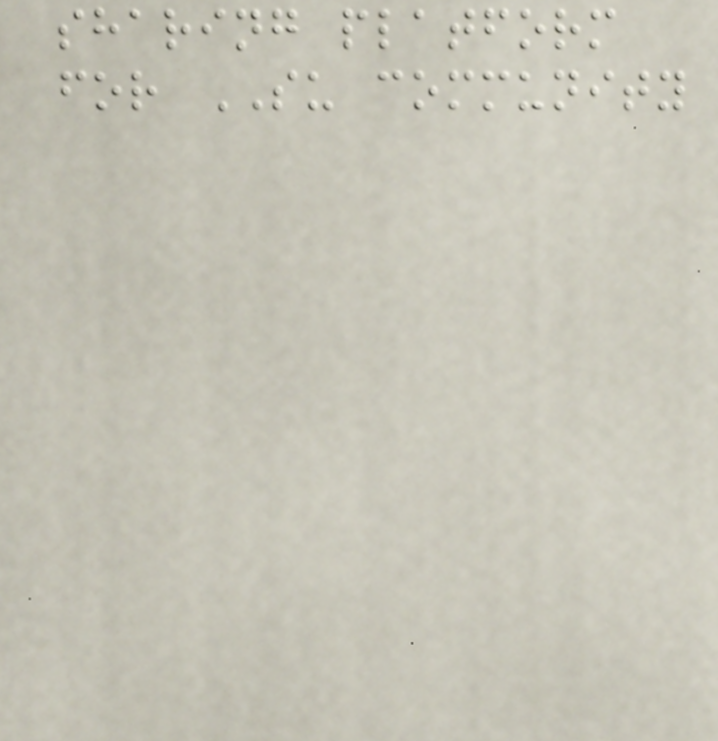sharing platform
for SU community
